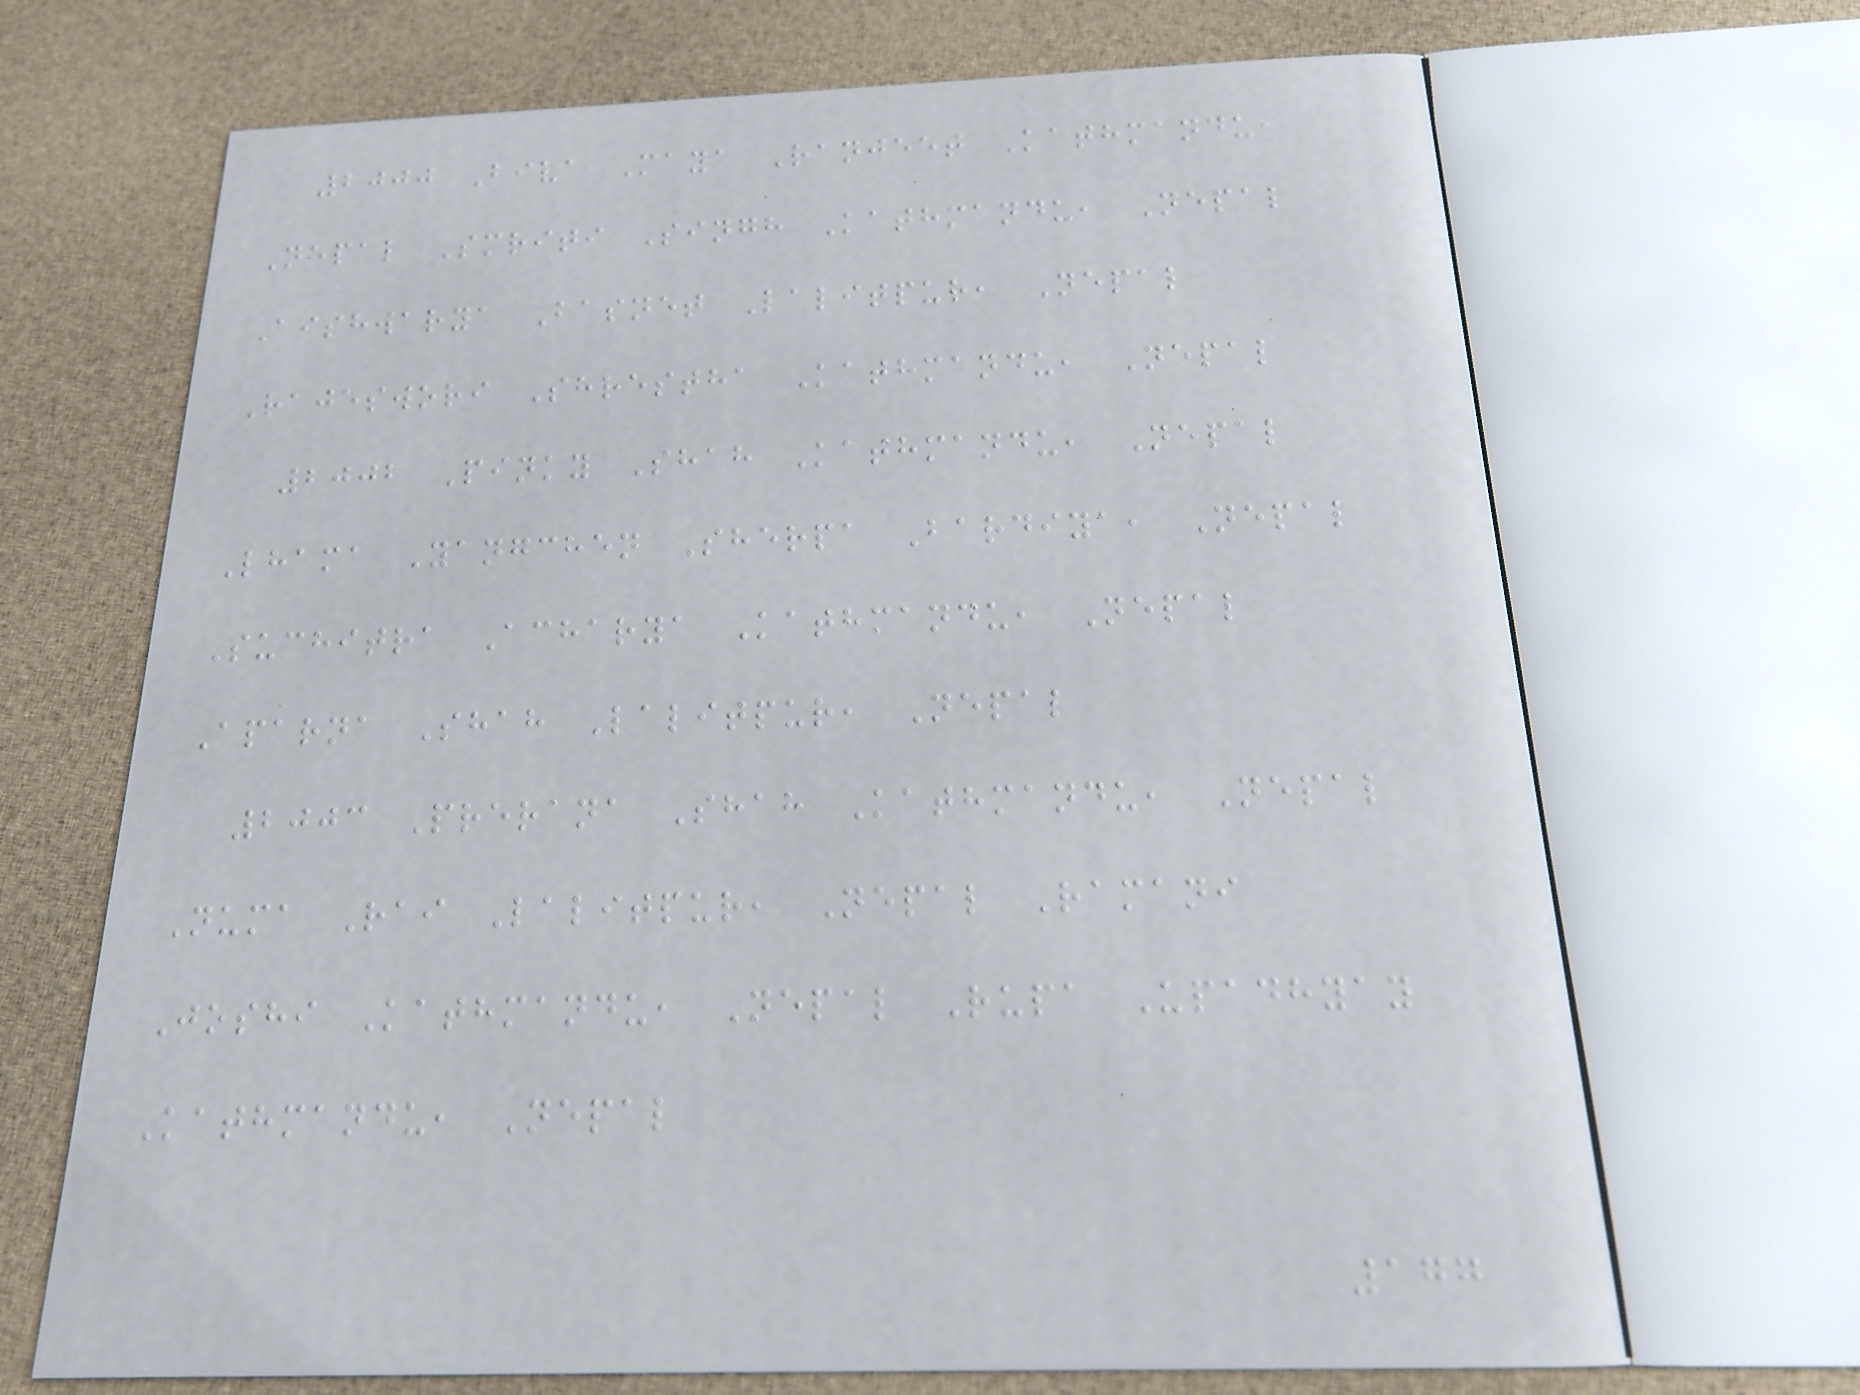2000 Biva Maya Ranjeet Kathmandu,
Nepal Smriti Singh Kathmandu, Nepal
Aishwarya Basnet Lalitpur, Nepal
Rajeswori Shrestha Kathmandu, Nepal
2002 Pinky Shah Kathmandu, Nepal
Lhama Yangchen Sherpa Bardiya, Nepal
Suchitra Acharya Kathmandu, Nepal
Aparna Shah Lalitpur, Nepal
2003 Prerana Shah Kathmandu, Nepal
Numa Rai Lalitpur, Nepal Ramani
Joshi Kathmandu, Nepal Rupa Upadhyay
Kathmandu, Nepal
177
